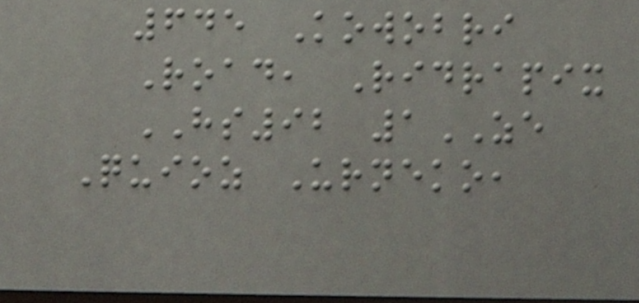645 Kowobri
Road, Ridrapix
HS92 1ZE
Quioz Urneko,
